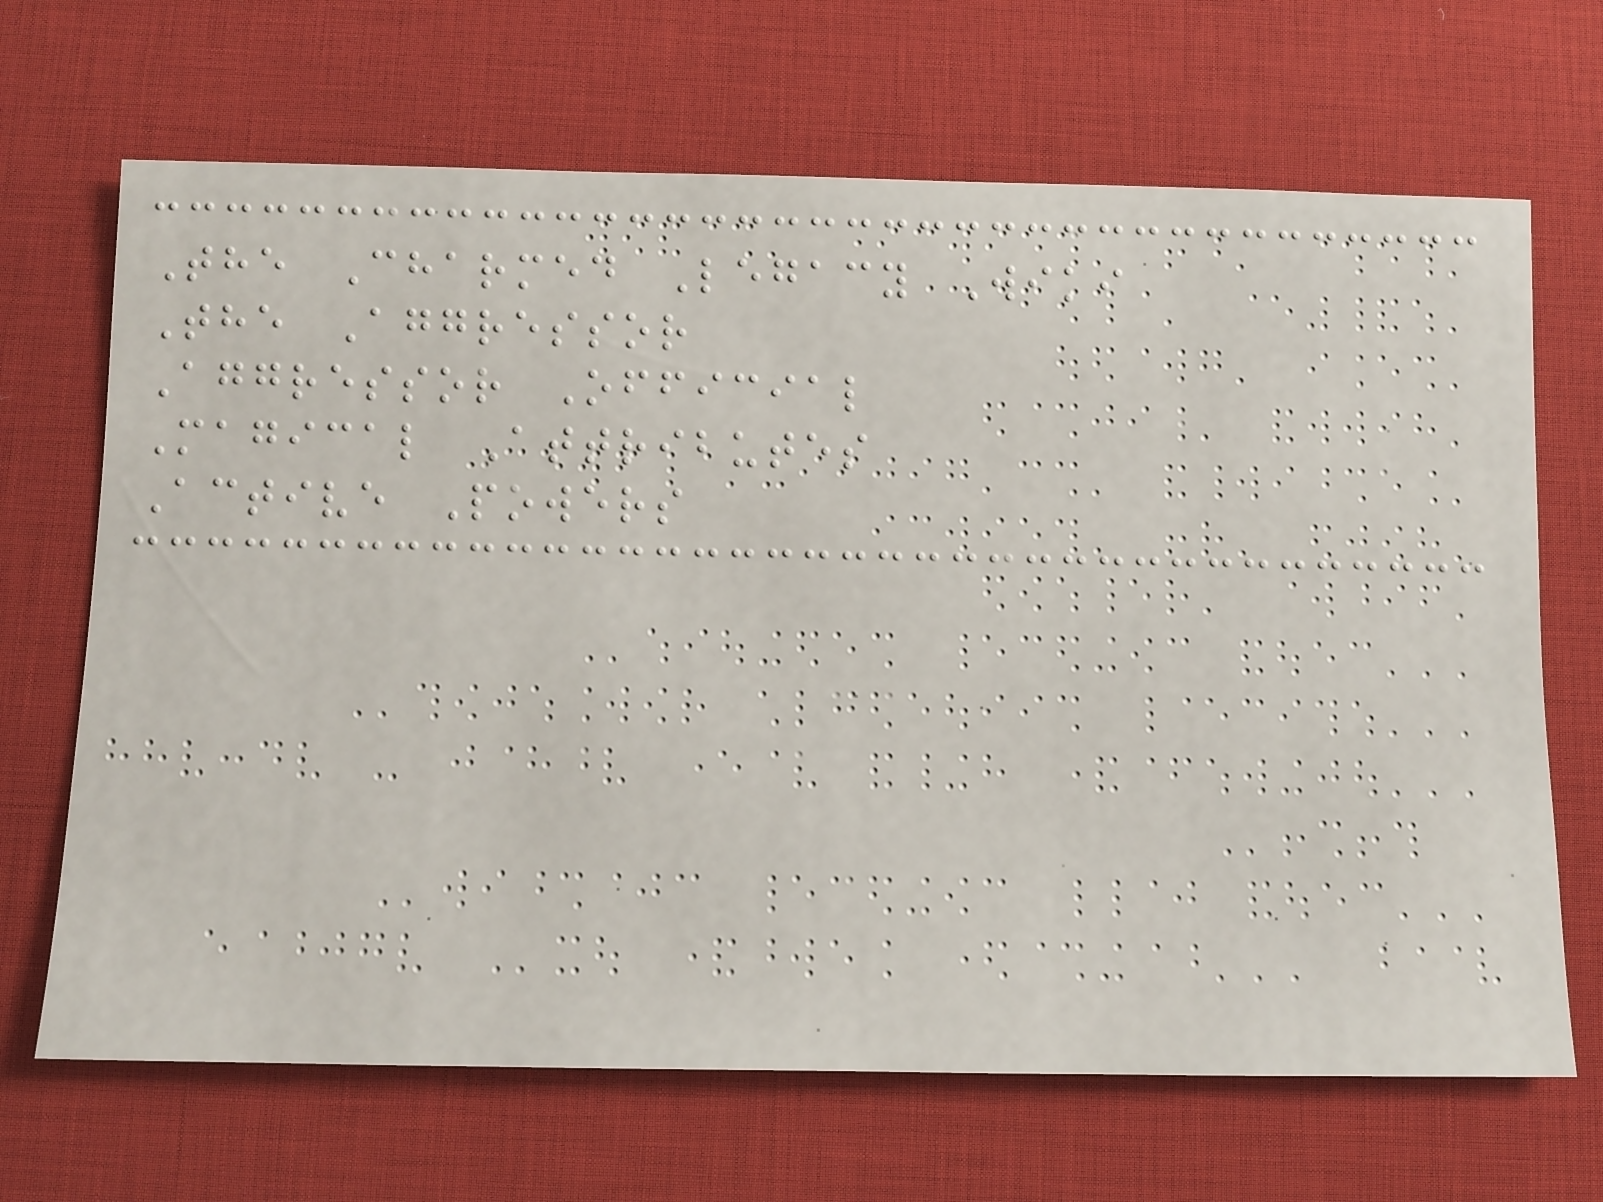The Charmed Legacy Wiki
The Aggressor
Aggressor Official
Magical Attributes
Active Powers
